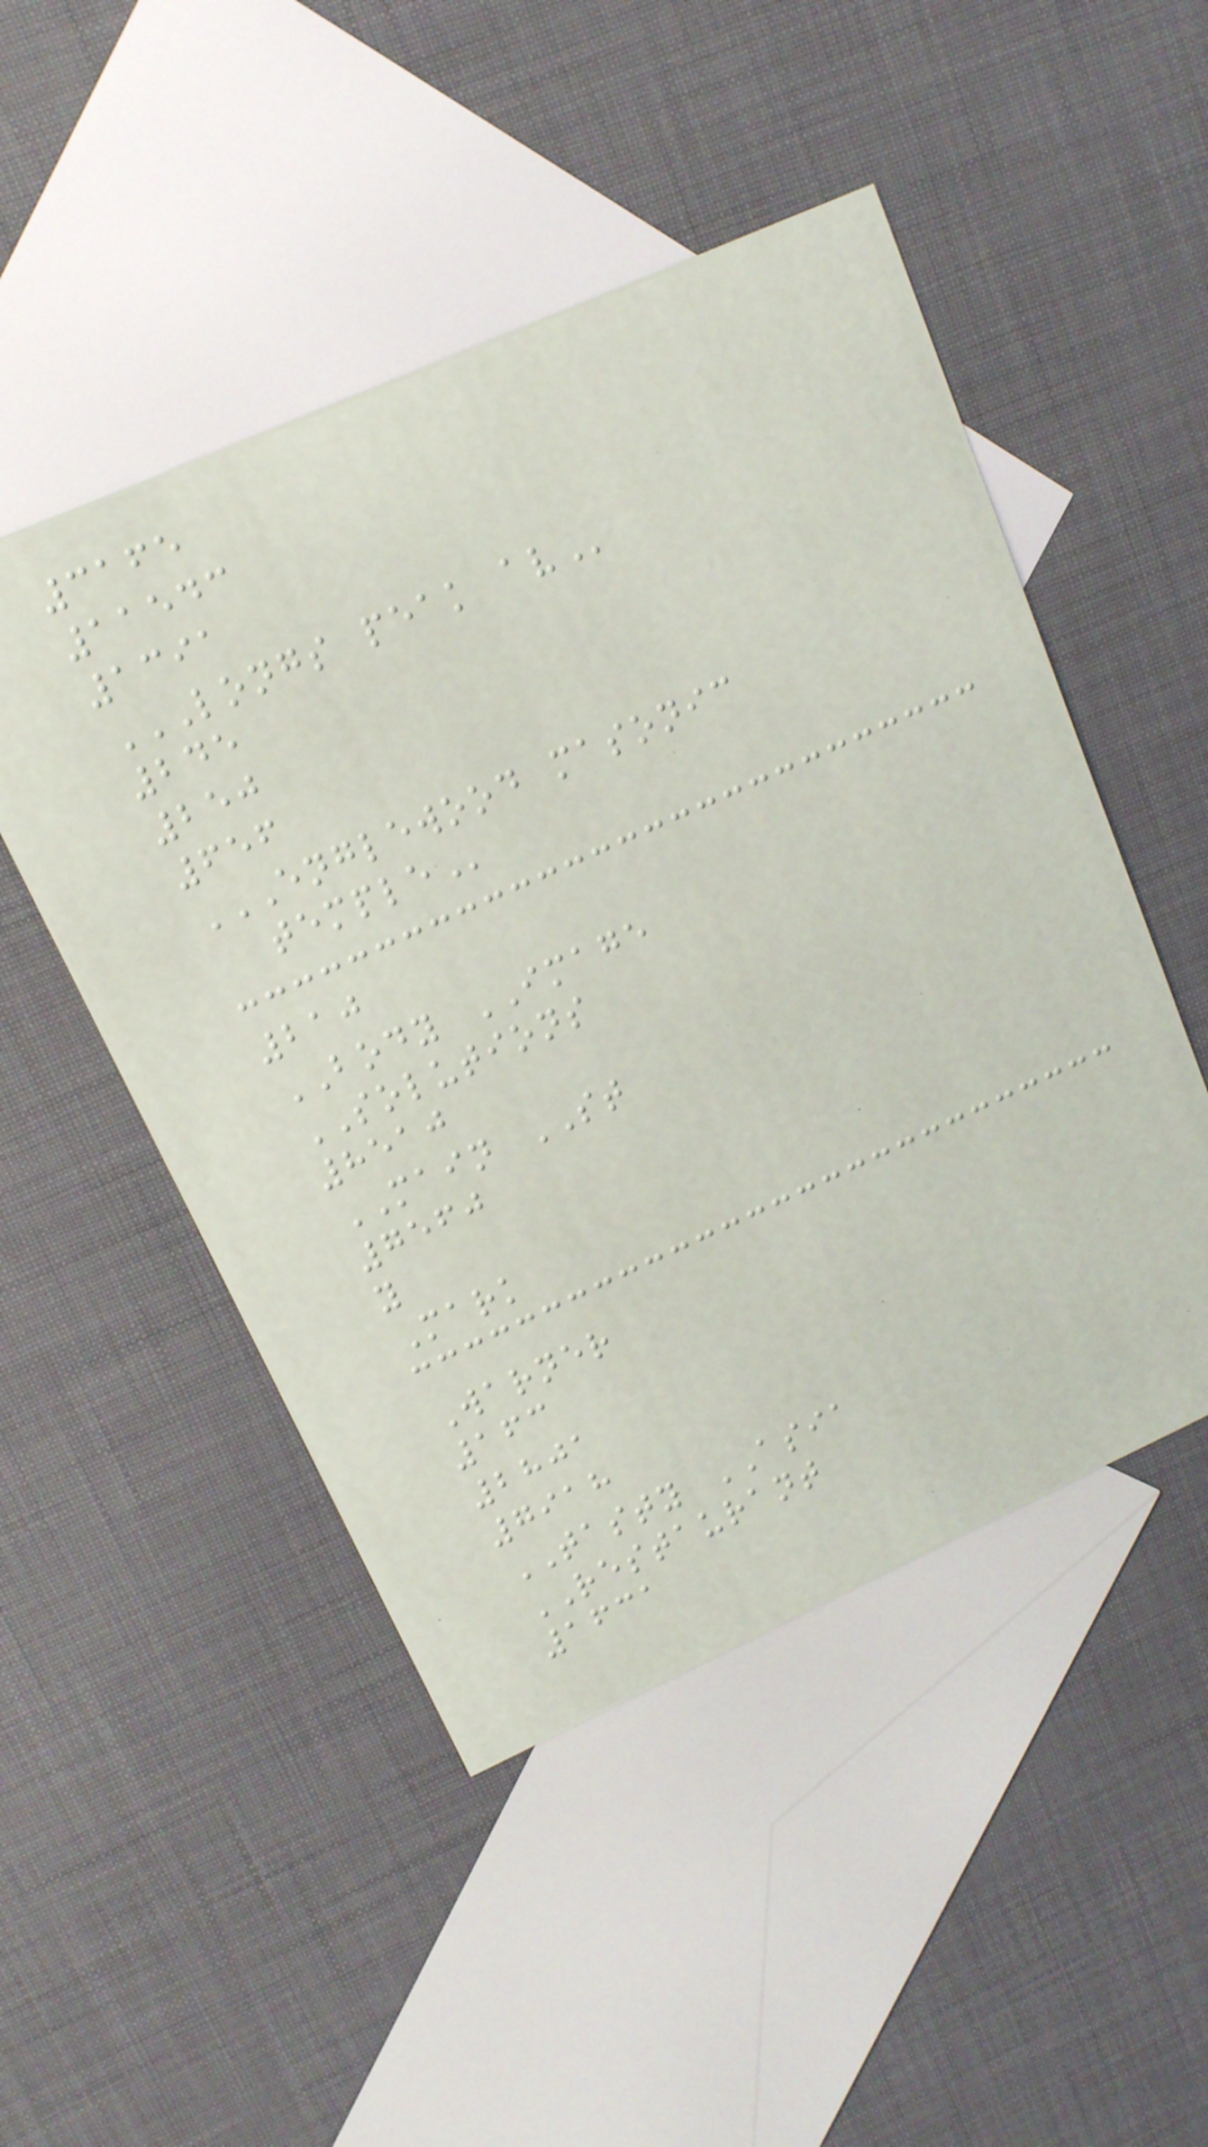3165
11543
1391
LONGS PEAK AV
245
250
656
ENGLEWOOD MASONIC
TEMPLE
210
BODY IMAGE
SOLUTIONS
8510
MAIN ST
7560
y
Mark
Warner
163
2801
7918
TASTY ASIA
RESTAURANT
1631
